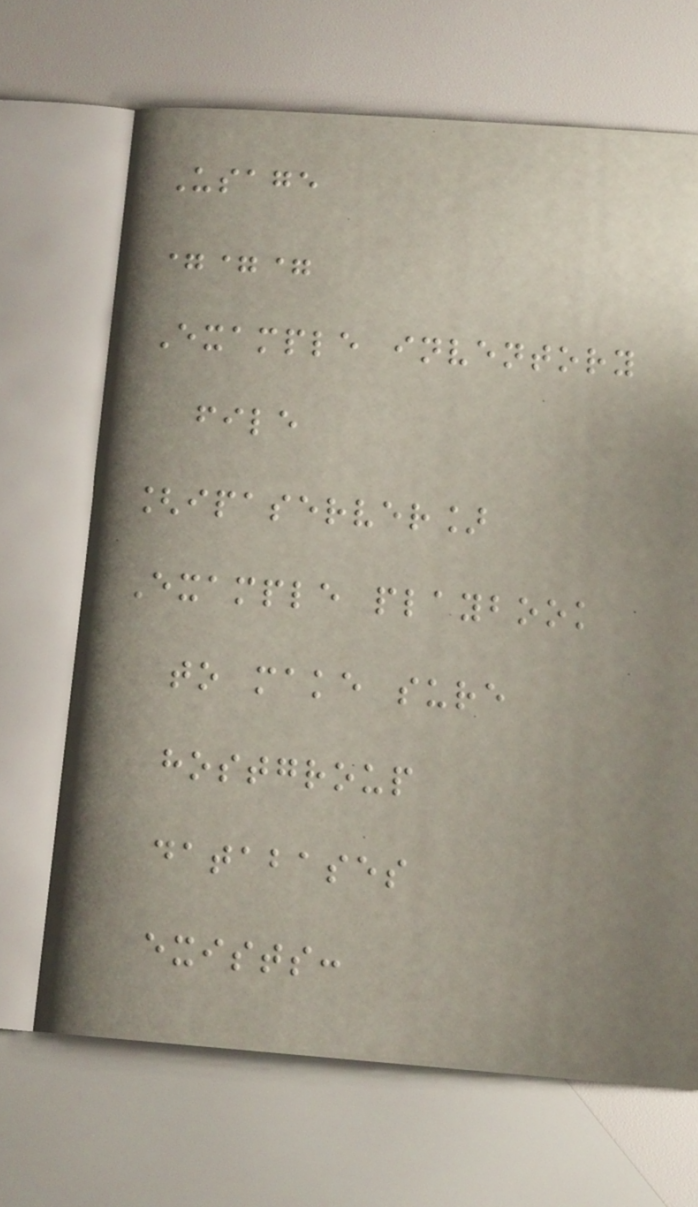Usage
===
Example inventory
file
[ipaserver]
Example playbook
to make sure
hostgroup
databases
exists:
